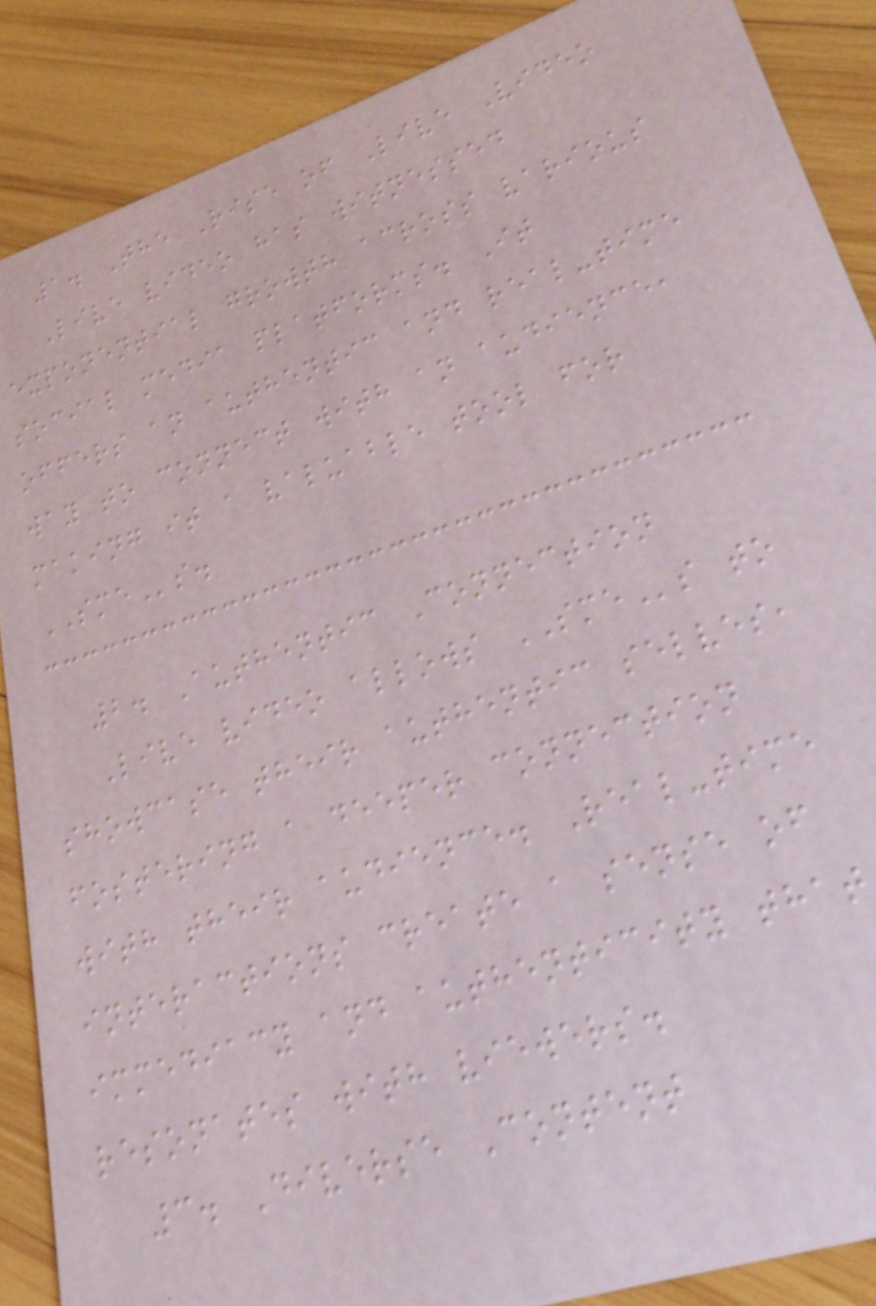1. The Rise of Live Video
Live video has witnessed
exponential growth across various
social media platforms. It
offers an authentic and real-time
way to connect with an audience,
making it a valuable tool for
SMEs.
2. Authentic Connection
Live video allows SMEs to
showcase their authentic selves,
fostering a deeper connection
with their audience. Real-time
interactions create a sense of
immediacy and authenticity that
resonates with viewers.
3. Diverse Content
